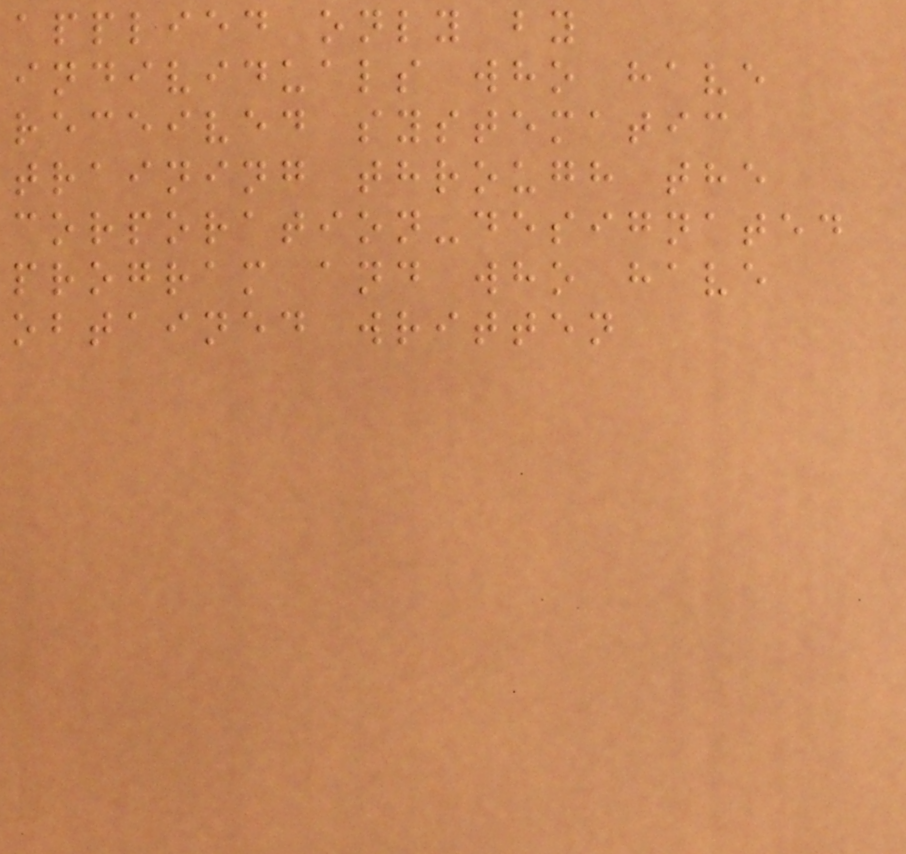applied only by
individuals who have
received systematic
training through the
corporation-designated
program and who have
obtained written
